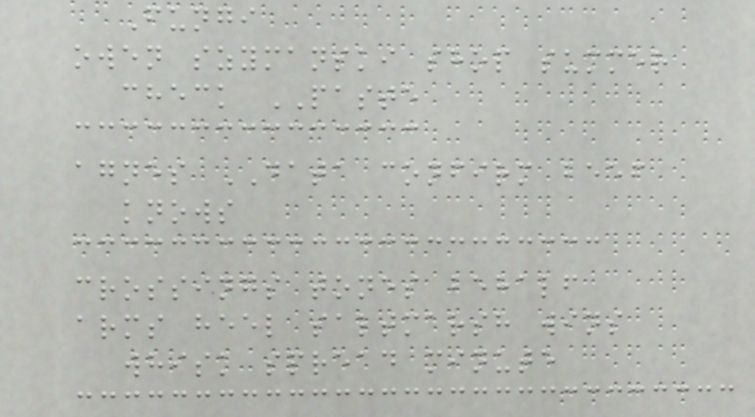Fungi
owen szymanski shop summer
check PASTE
agnes DATA confirm beef
knows
crossings tones behalf
arms heel saltmarsh wins
whisk spread minute
